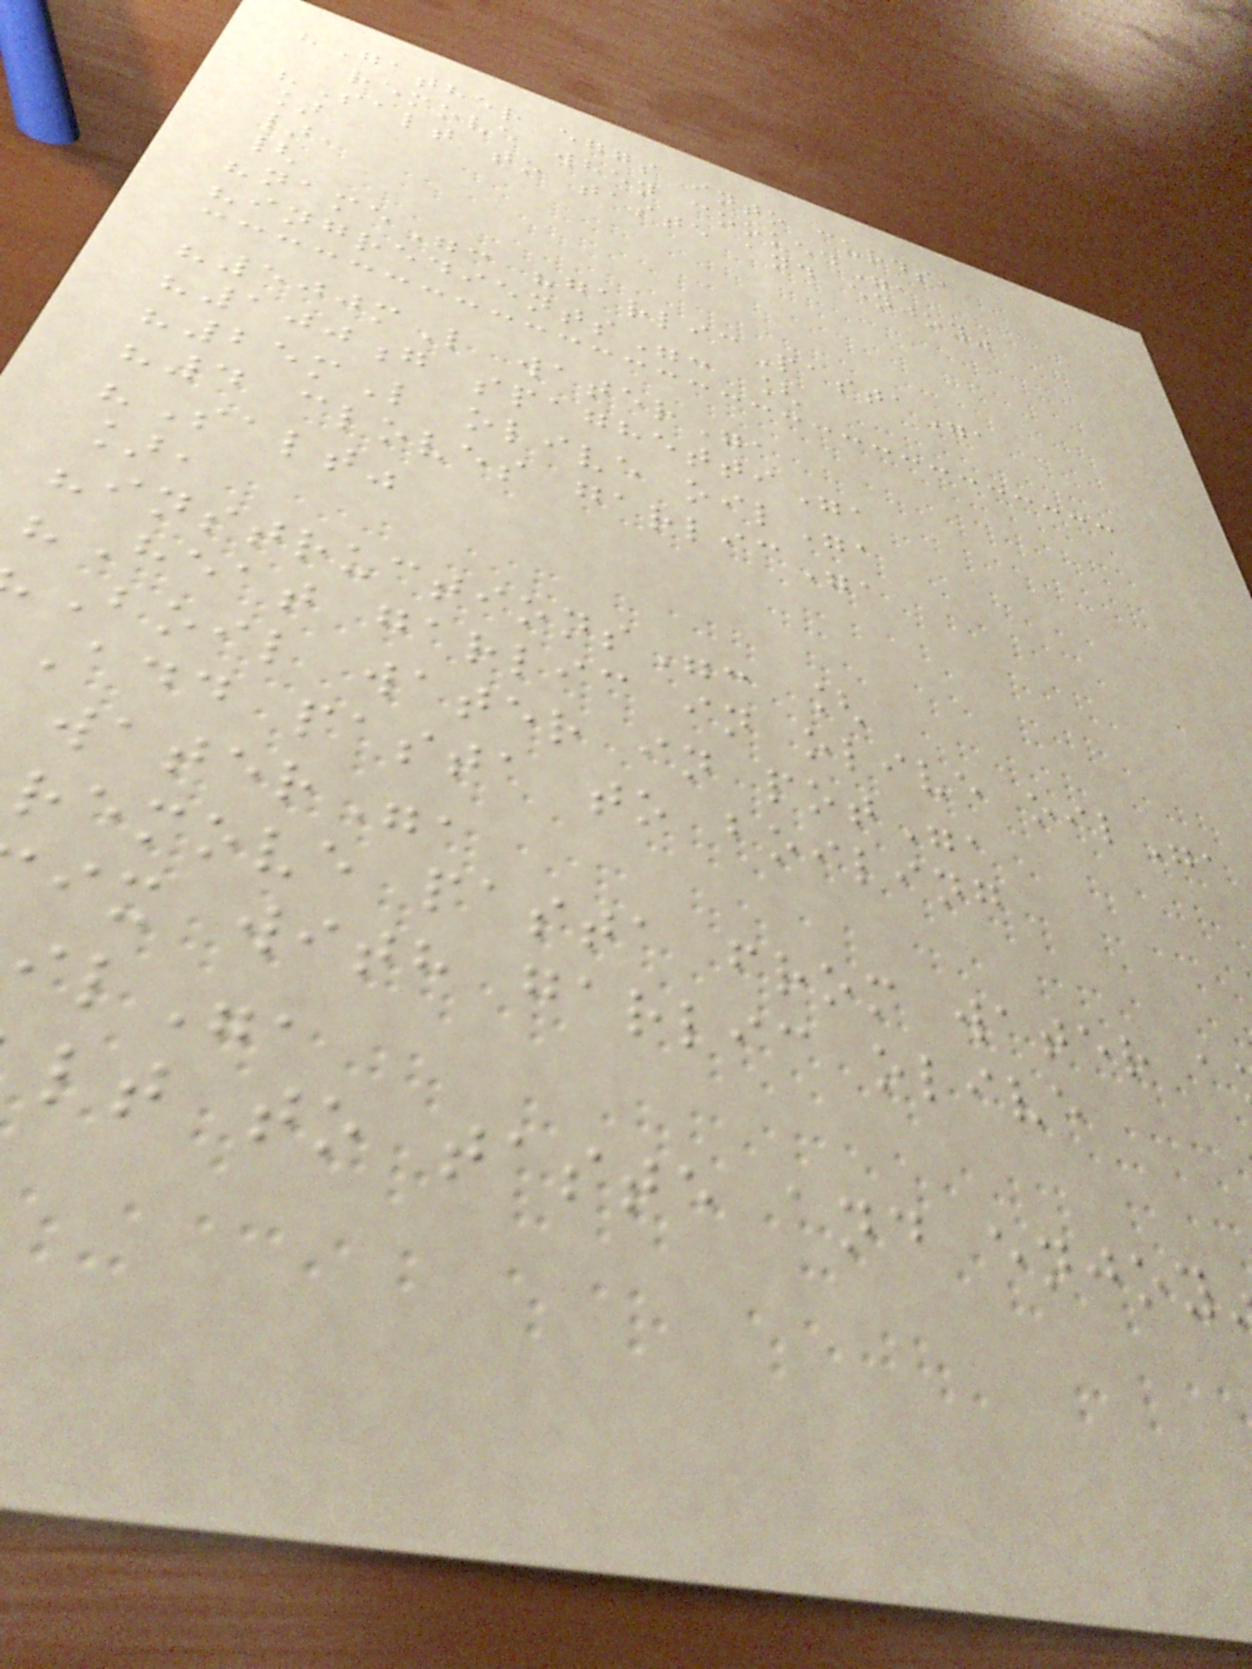"Gather eggs into curds,
remove when cooked",
"Salt to taste and enjoy"
]
},
{
"name": "garlicPasta",
"ingredients": [
"500mL water",
"100g spaghetti",
"25mL olive oil",
"4 cloves garlic",
"Salt"
],
"instructions": [
"Heat garlic in olive oil",
Boil water in pot",
Add pasta to boiling
water",
remove pasta from water a
ix with garlic olive
il",
lt to taste and enjoy
